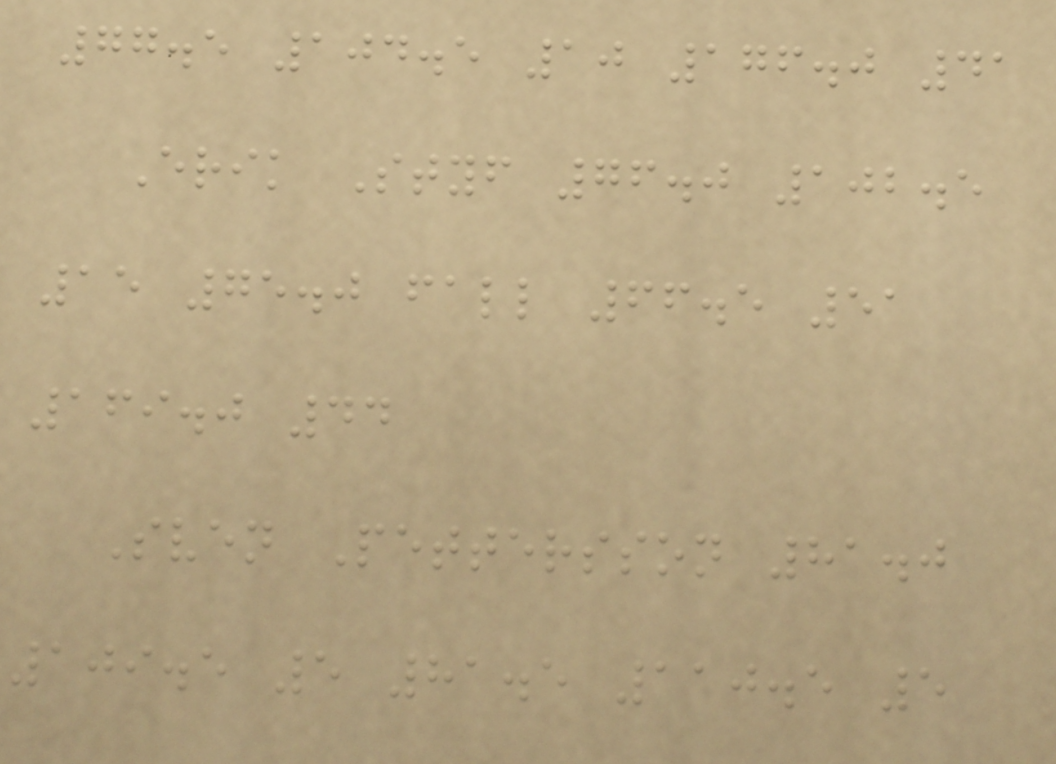77.5 104.5 10 176.0 41
Erik Styf 76.0 102.5
15 75.0 fall 66.5 51
169.0 44
Sven Pettersson 81.0
109.5 5 81.5 110.5 5
